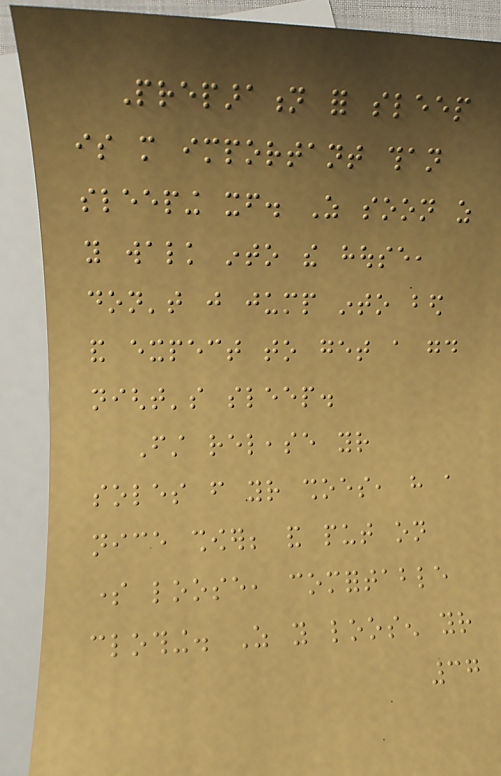Preparation for sleep
is more important than
sleeping itself. As soon as
you walk into the house,
don't just jump into bed
and expect to get a good
night's sleep.
First release your
soles from your shoes, have a
nice shower; and put on
some loose, comfortable
clothing. As you loosen your
37
